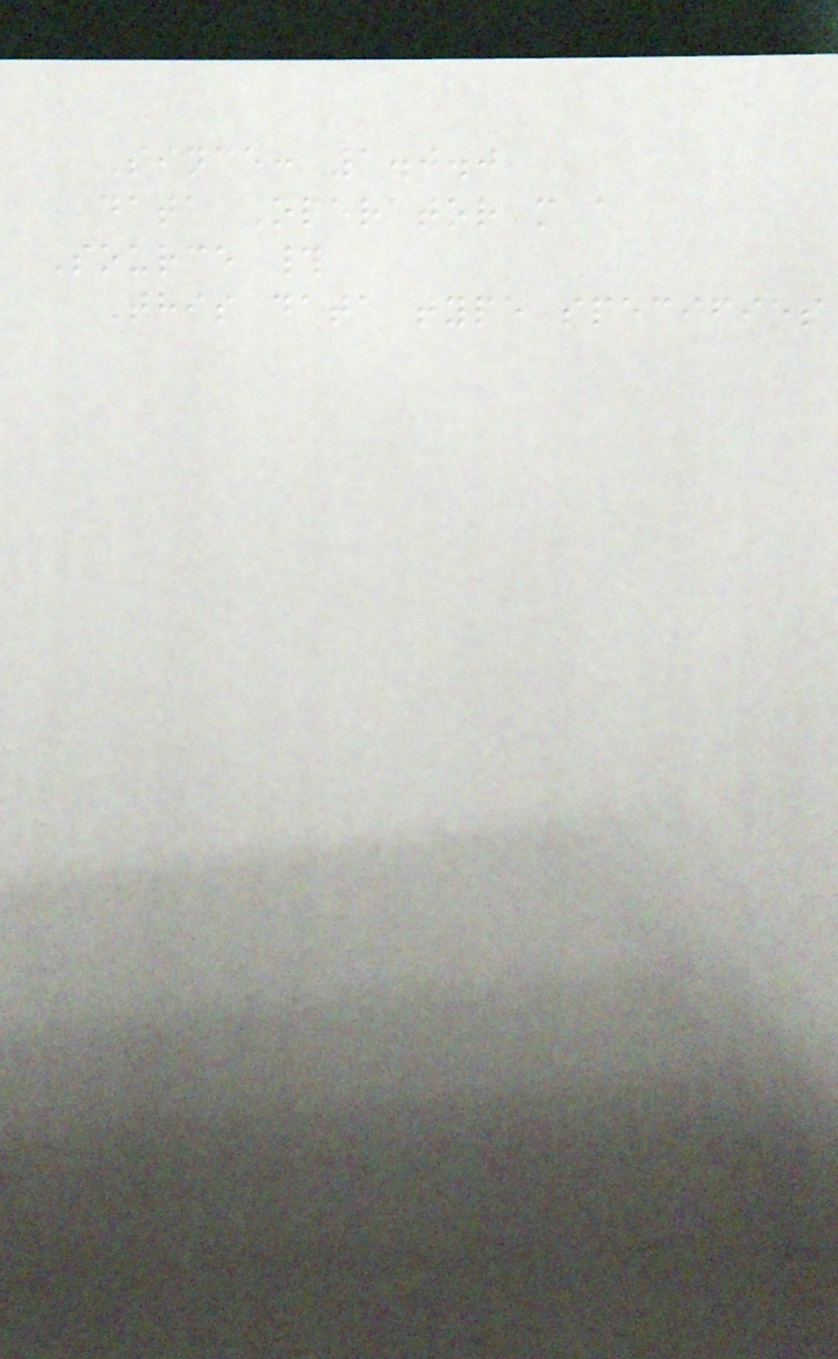Since: 1.0.0
data Operator m a
Source #
This data type specifies
